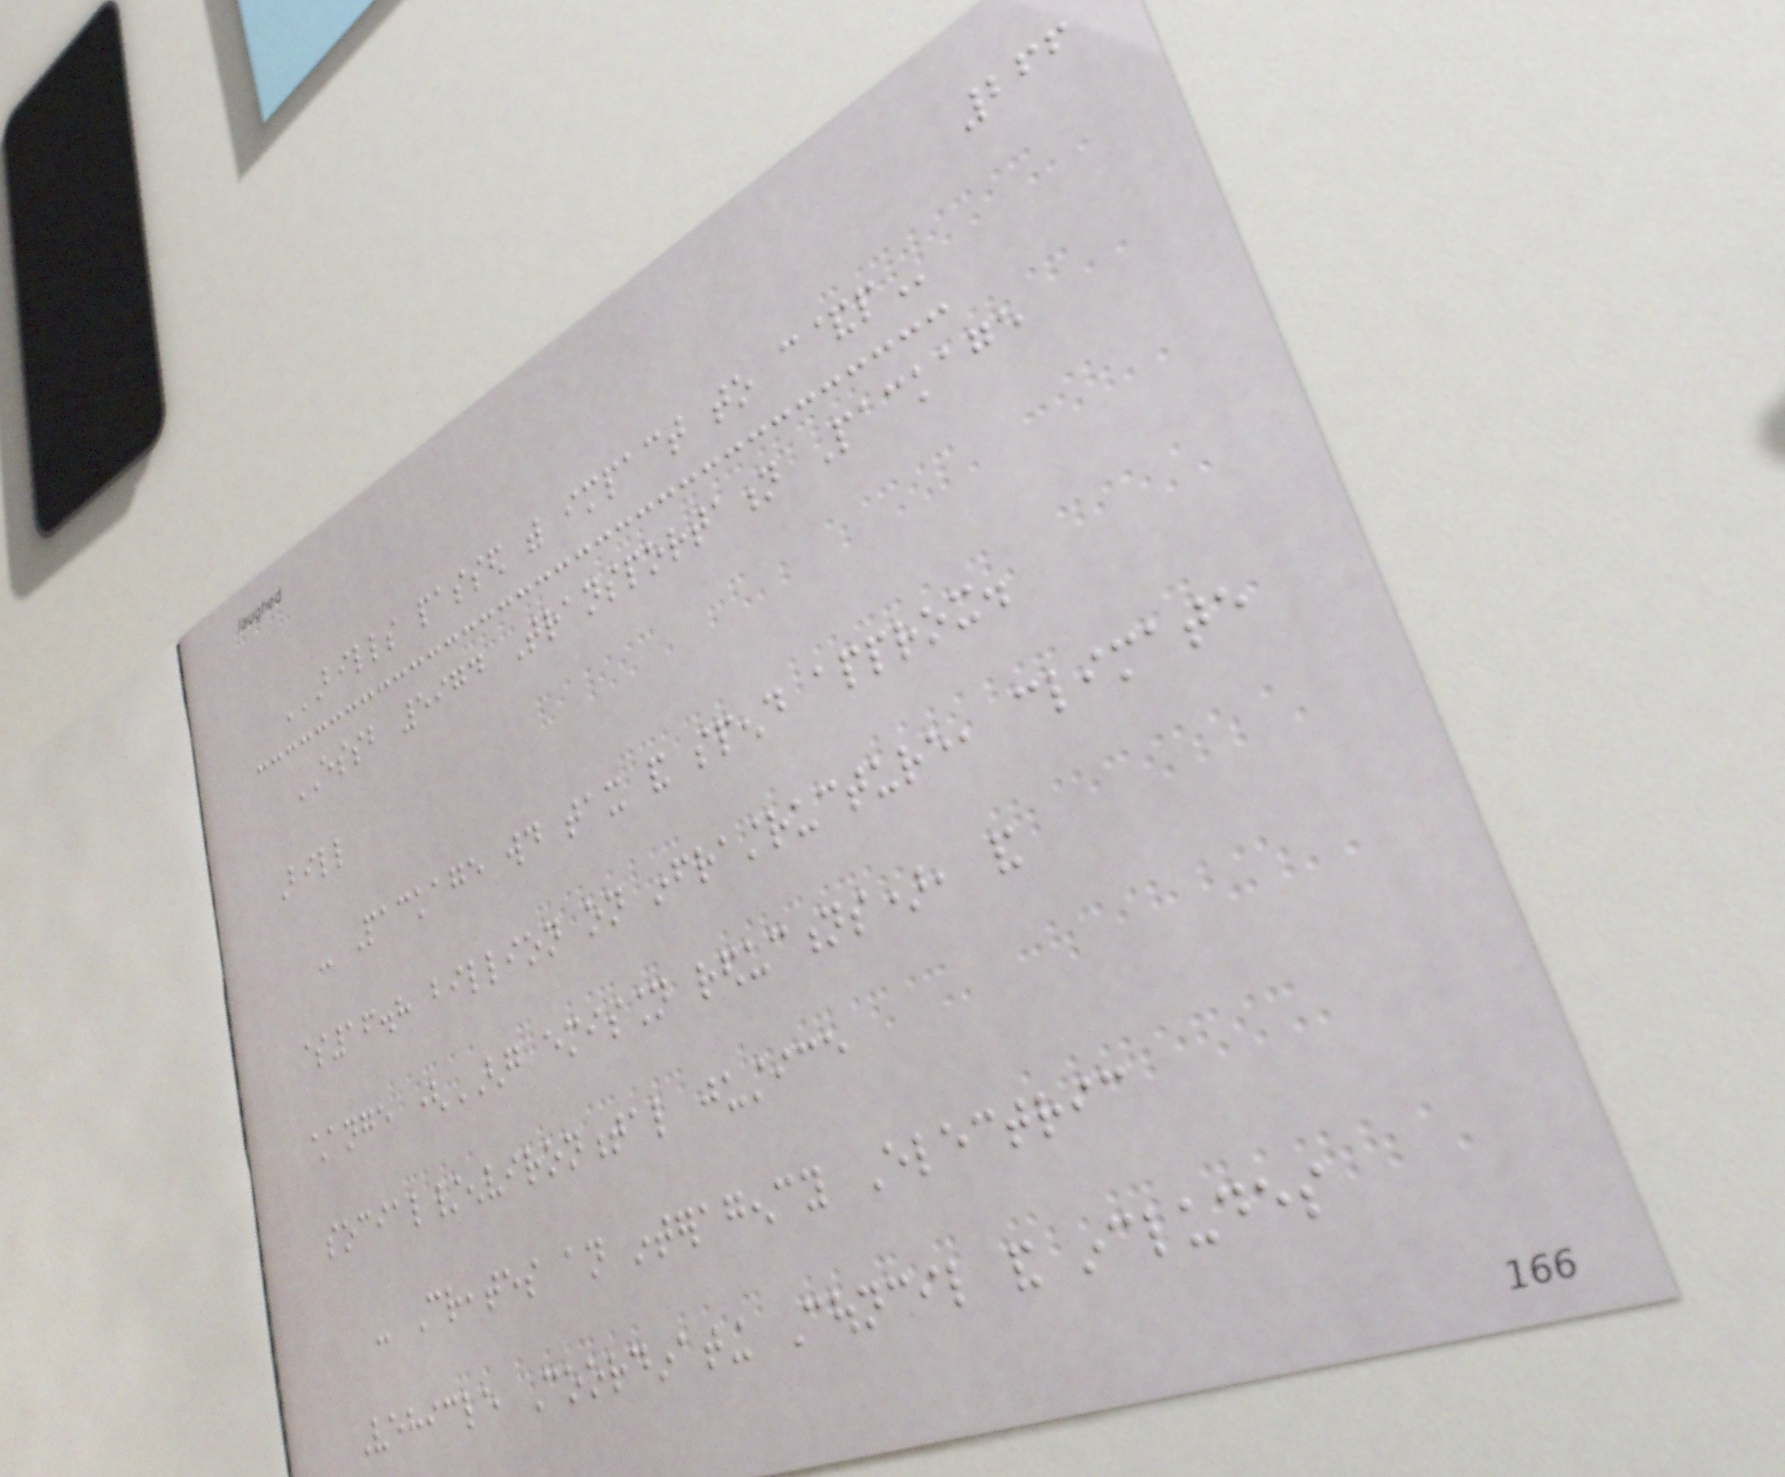266
BILLS PASSED WITH IMPACT TO C&P
ESSB 5974 Transportation Package
Bill
- Package would tax and spend approx.
$16.8 billion on infrastructure, climate
change (GHG emission reductions), and
social/environmental justice
- Creates an interagency Electric
Vehicle Coordinating Council and includes
